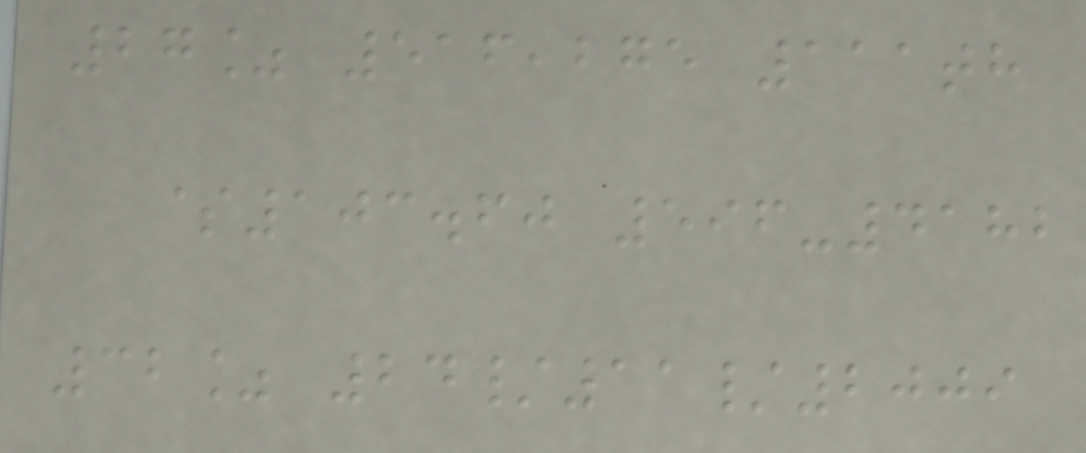27% 516,275 111th
$103.60 596-4182
32% 24/11/2009
